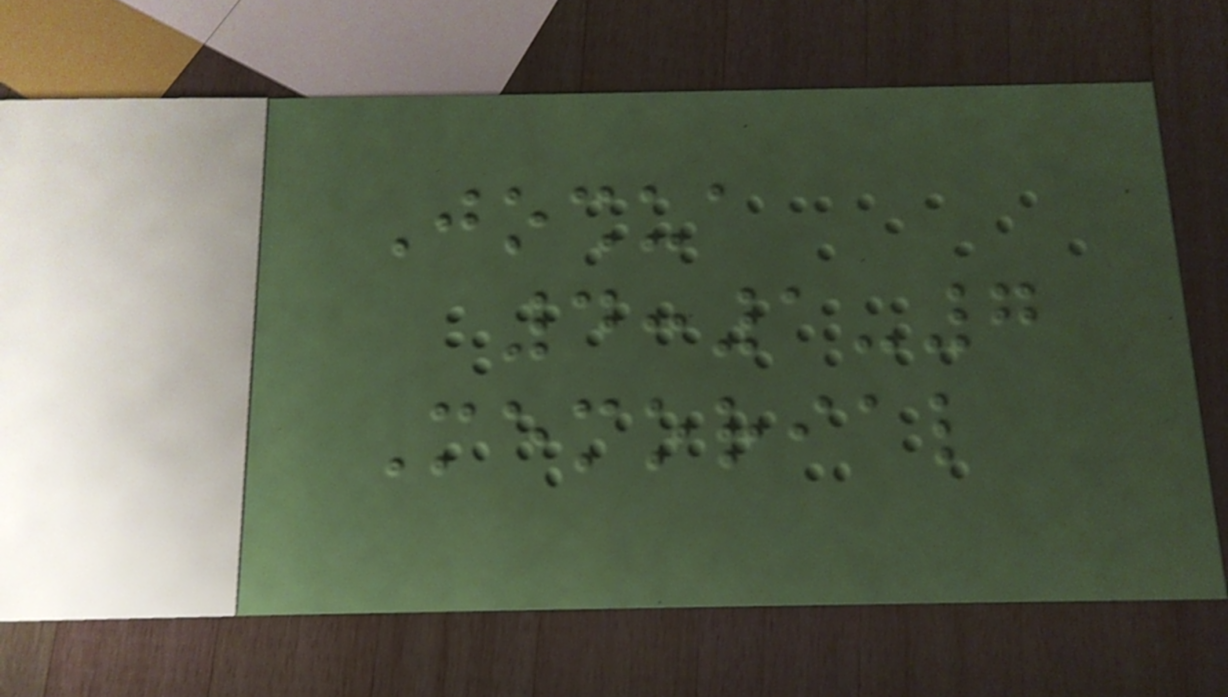Joshua
4:1-7
Memorial
